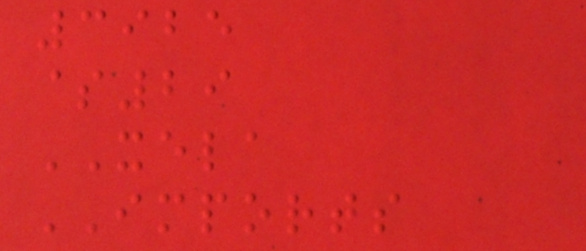3925
$29
XELA
IMPORTS
